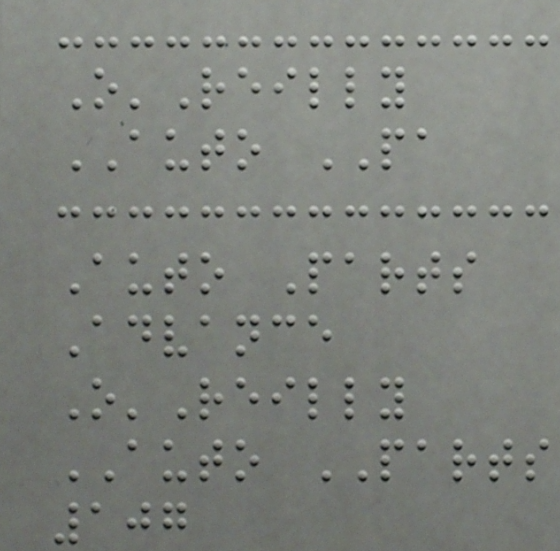O'Reilly
AUTO PA
Auto Parts
Advance
O'Reilly
AUTO PARTS
107
